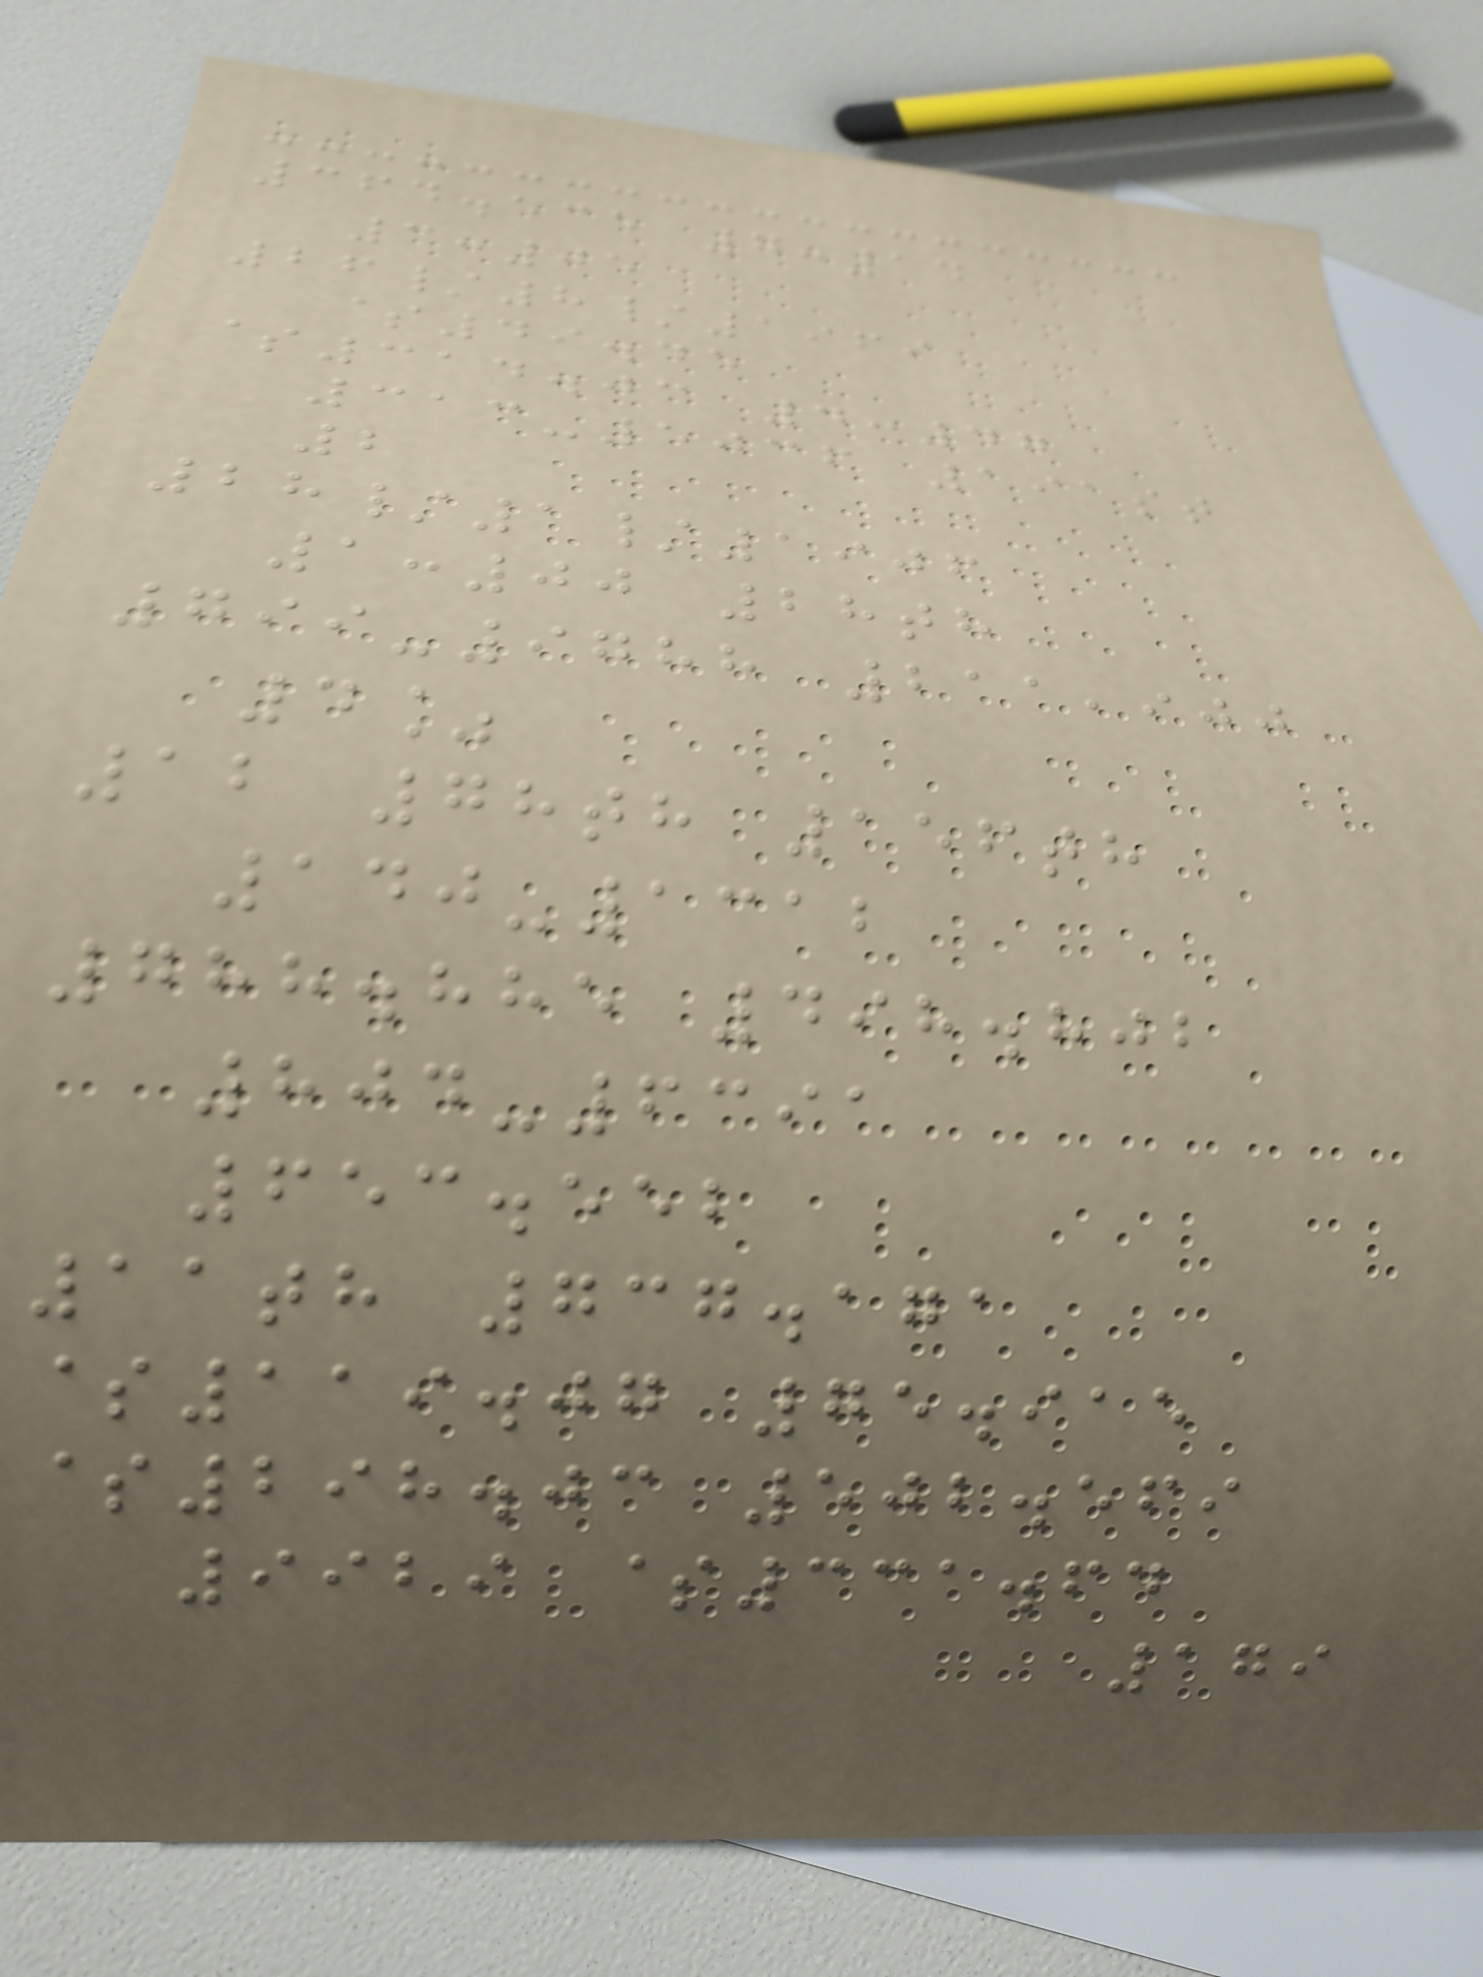364.535 7:14
3:05
26/8/1969
$49.45
$314.03 4:47
313-5036 191st
2
28/1/1906
1:00 28th
799-9788 211,900
4%
12 78th 156th
140-1312
788.885 498.802
804-6391
653.552
11th 737.171
$119.07 75.915
$298.03 502.569
9929 $331.64
179
